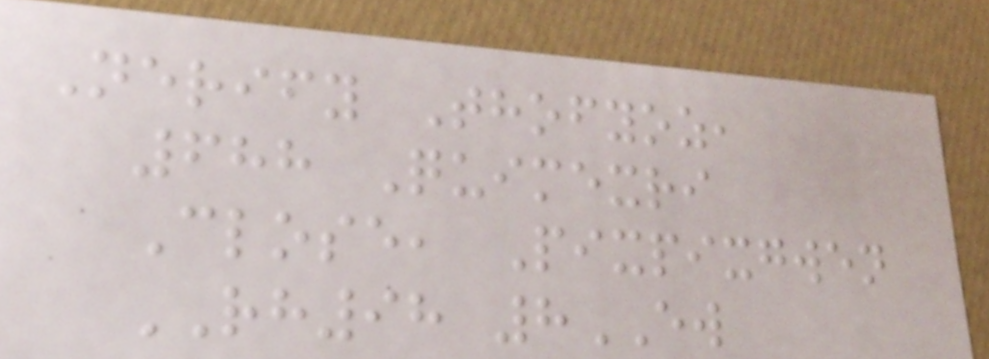Nerify Thofyoz,
688 Quimexri
Close, Pixpixgwen
RH98 8EW
